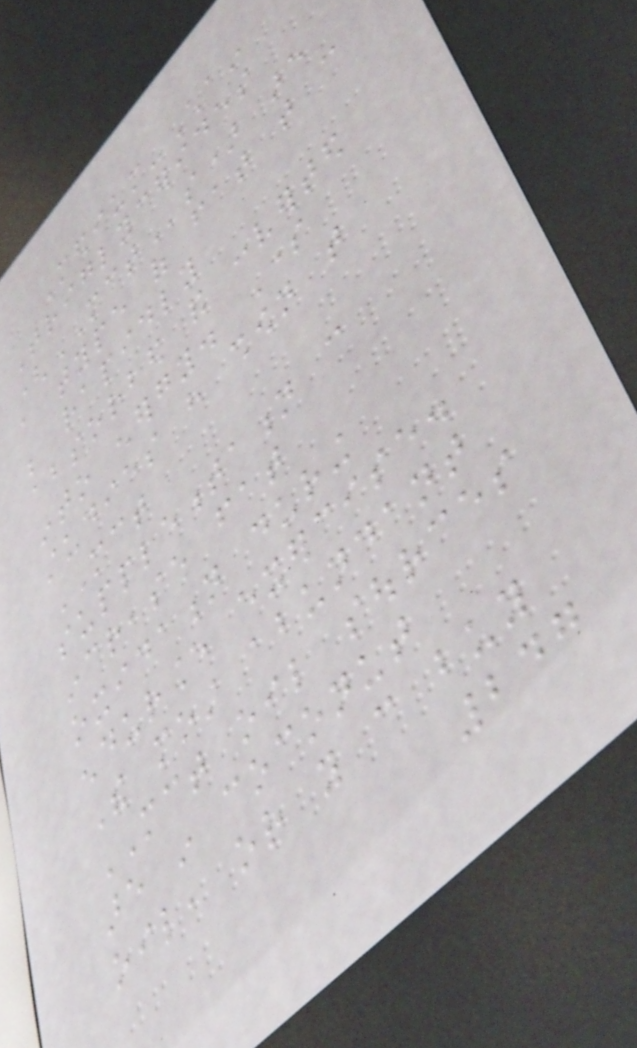Medium-Chain
Triglycerides
(MCTs) are
a type of fat that can
be rapidly
absorbed and converted
into energy. Some
studies have shown that
MCT
supplementation can
increase fat
oxidation during
endurance exercise.
The most abundant
MCT oil sources
are in coconut
oil, or you can buy
247
